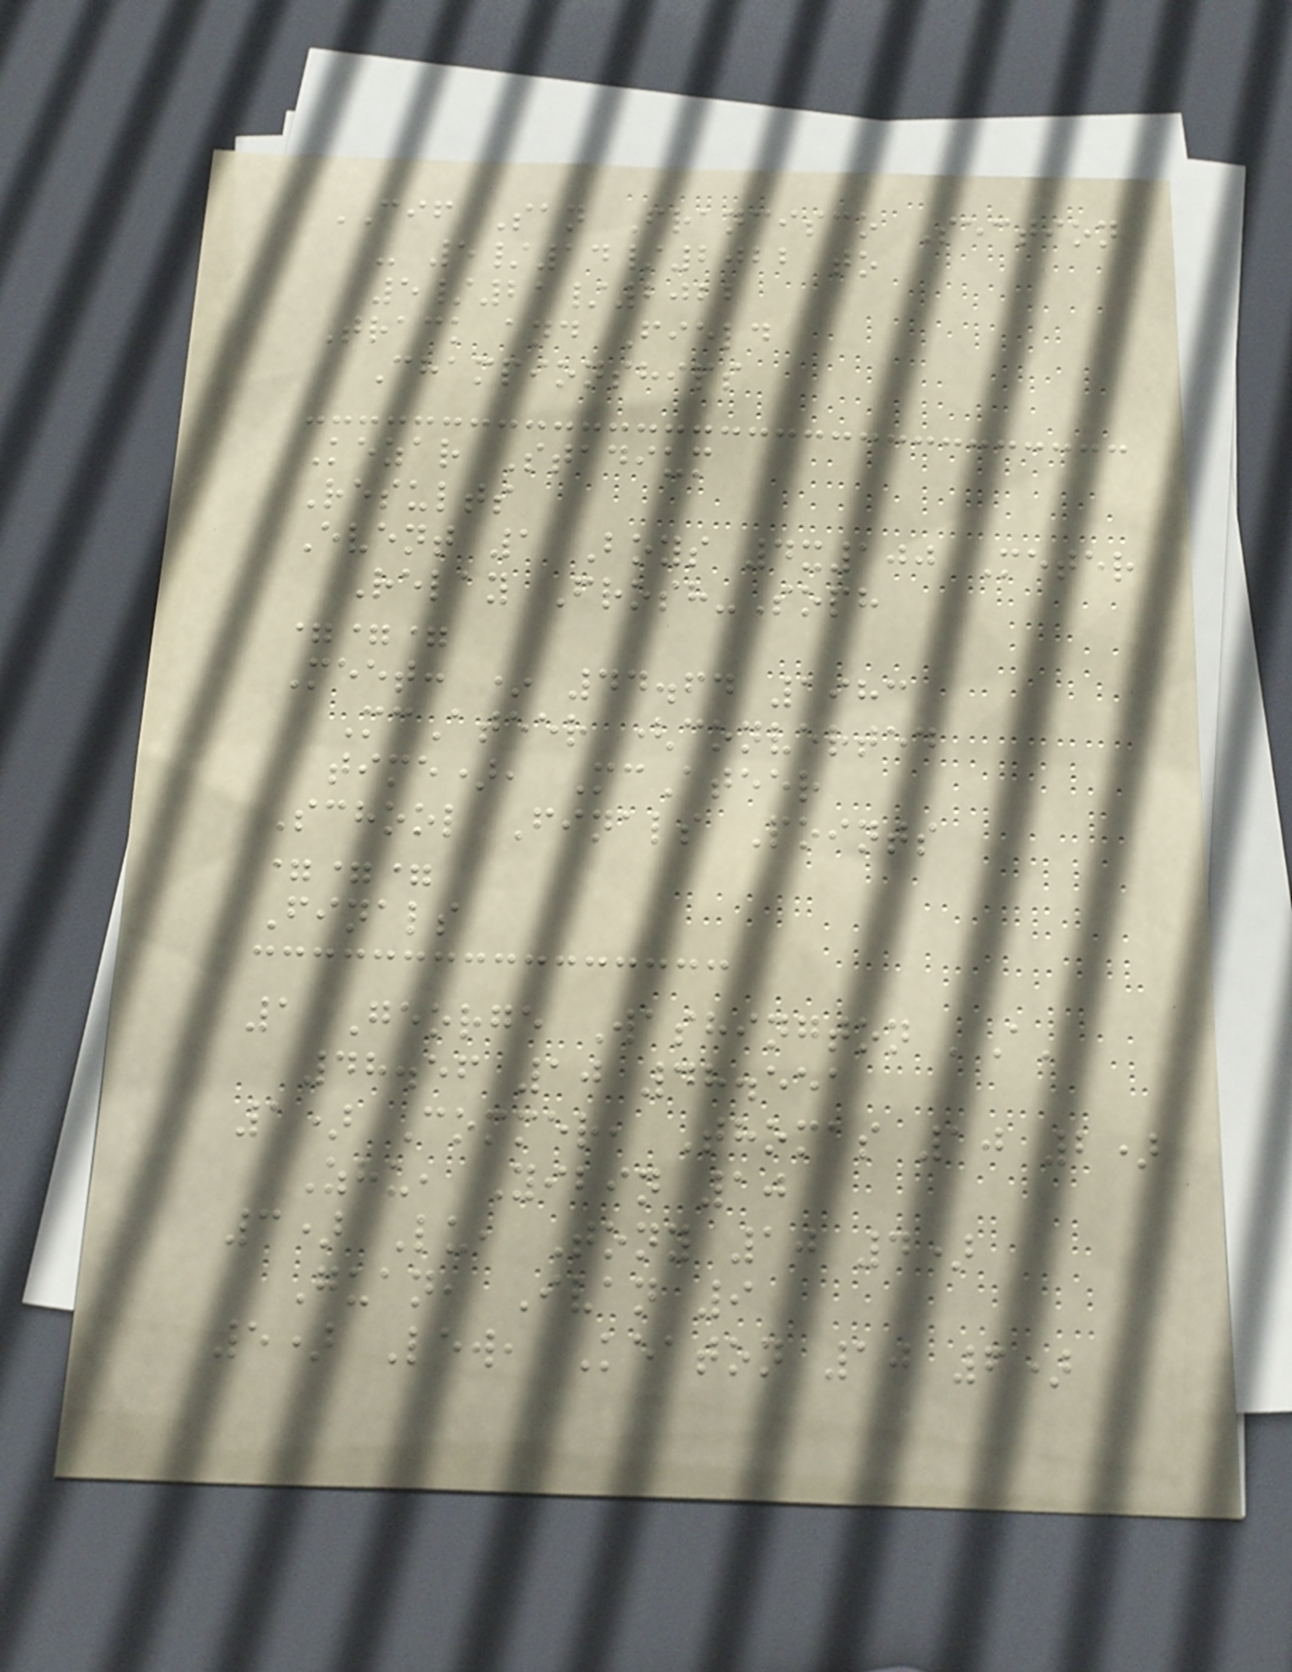CIF San Francisco Section
- 5/14/2022 to
5/21/2022
Track and Field
Championships
Kezar Stadium
Results
Event 1 Boys 4x100 Meter
Relay Frosh-Soph
===
Meet: * 44.64 1983
McAteer (converted
time), McAteer
School Finals Points
===
Finals
1 George Washington 'A'
48.56 10 48.551
1) Commer, Thomas 10 2)
Zhu, Yibin 10
3) Lu, Tony 10 4)
Guan, Ivan 9
5) Lew, Keaton 10 6)
